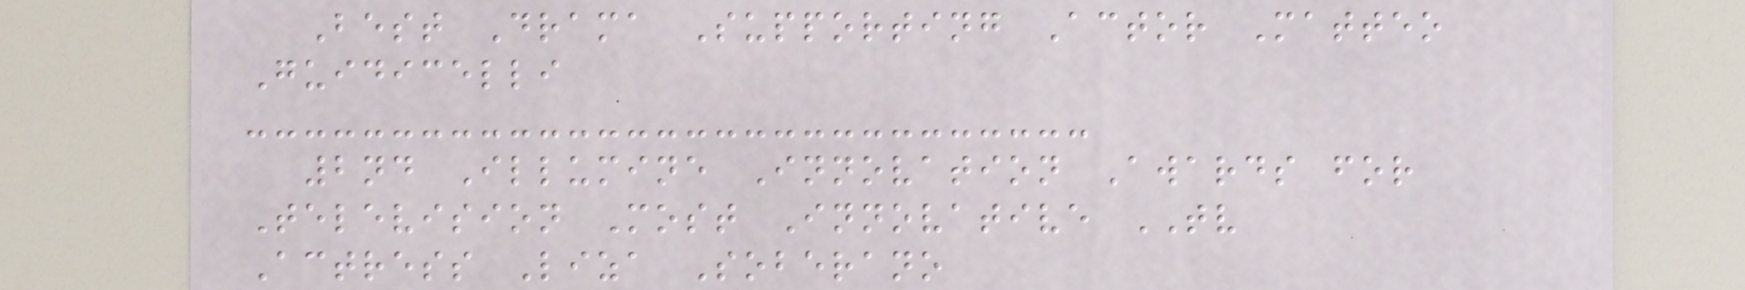Best Drama Supporting Actor Matteo
Guidicelli
2nd Illumine Innovation Awards for
Television Most Innovative TV
Actress Liza Soberano
